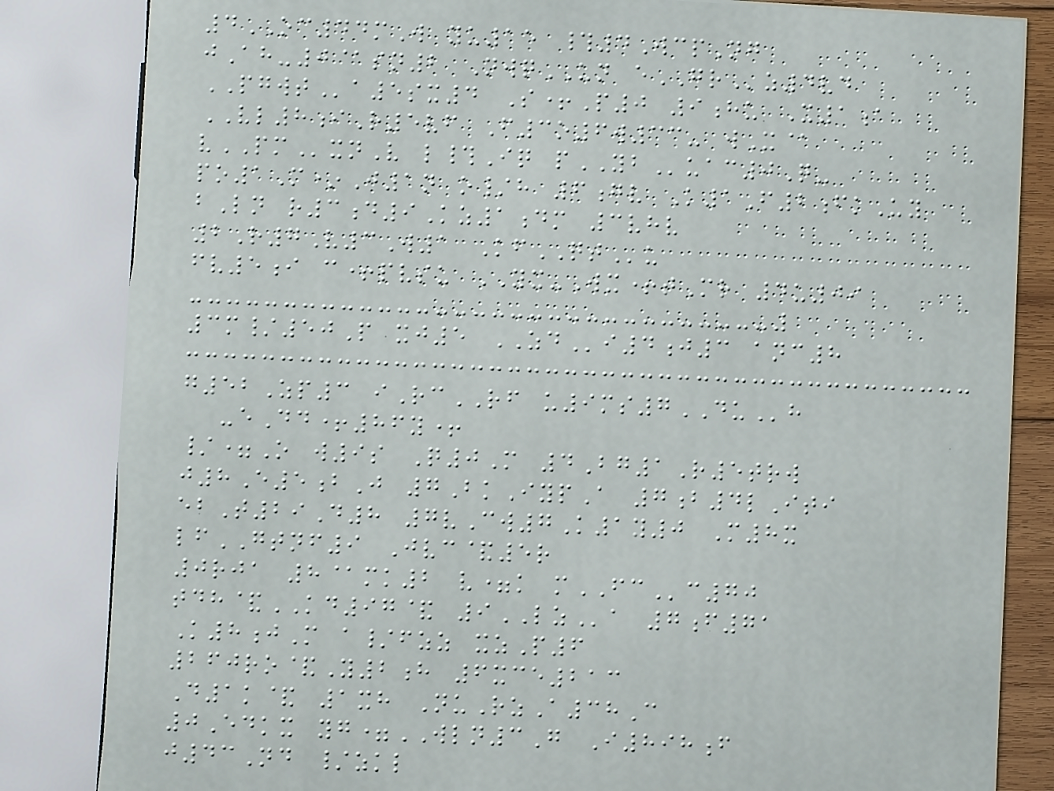4OC44mW yu15 #4WcpNg
jAh-0@sn2 NwqUN eGRz4vd
PGWTa5sx4 S+P0 9hu X1a
VL8iR5vf F3o6w33- wX@
vPMxnV l#Iq pYBuac0Q-
po1M*J1n o/h 6gv K1F2fkUy
bLn r3d9Kz1dm 3vhv
2R7V3W1 KfQTu
fv5i c+pvsu YX-Wx+tMr 4u09
3m/50P xj5 ZDi4j3 anc8
g52Zp3 iRcRF u9ms7DUh
-eDd+86y+
/=O w9s Q0M 4Bg1R5trw
j8E5bJ 7BkIypA 7b4lIti
ebT29D8 7vCw7K1y0 M8x
lfGTNF9 Jvc&5r
0rja 8@mk2 v=k mFCc70
tdh&KD97& 9LZa 7f71
K8jM a/fzz xzP6
260ro&Y2h 6xce213
D1k& 1xh NuRzA38C
0Edkx yg=WLN3G I898f
j43Nd /zkl
